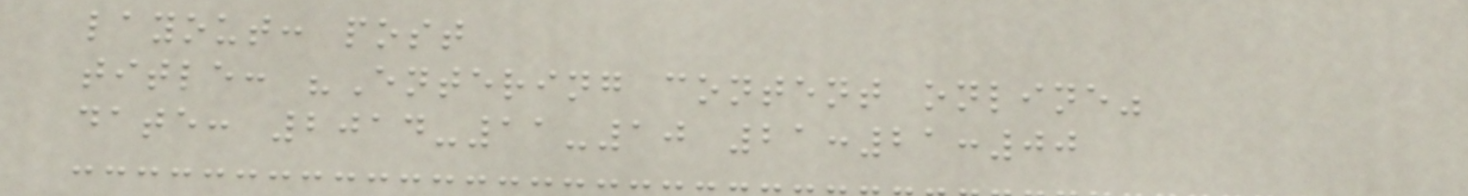layout: post
title: "Entering content online"
date: 2014-11-10 21:21:00
